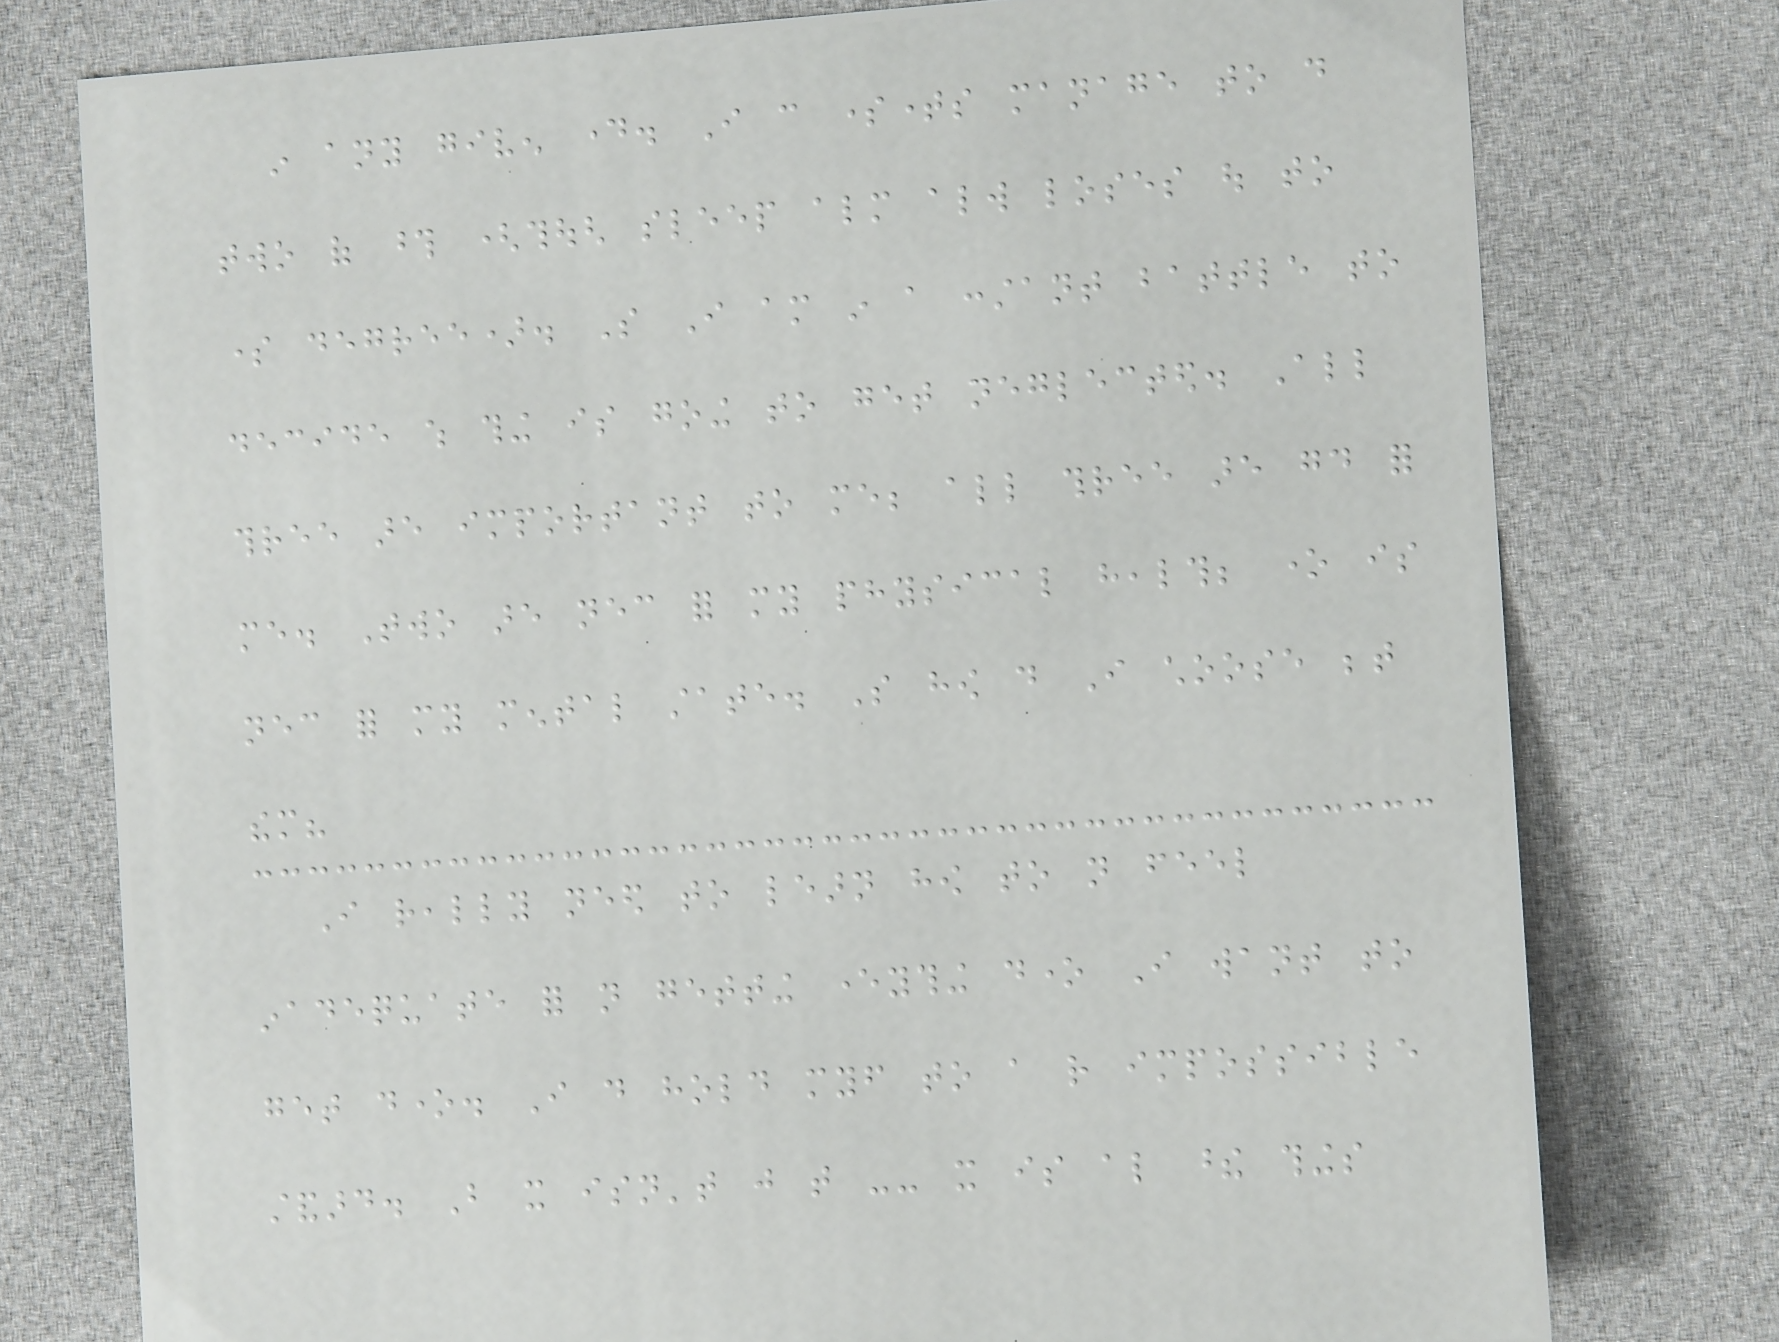in any given day. I can sometimes manage to do
two of those (though sleep almost always loses out to
some degree). So I am in a constant battle to
decide which thing is going to get neglected. All
three are important to me; all three are good for
me. Two are necessary for my physical health; one is
necessary for my mental state. So how do I choose between
them?
I really need to learn how to not feel
inadequate for not getting everything done I want to
get done. I do hold myself to a rather impossible
standard. But it isn't just that -- it is also these things
